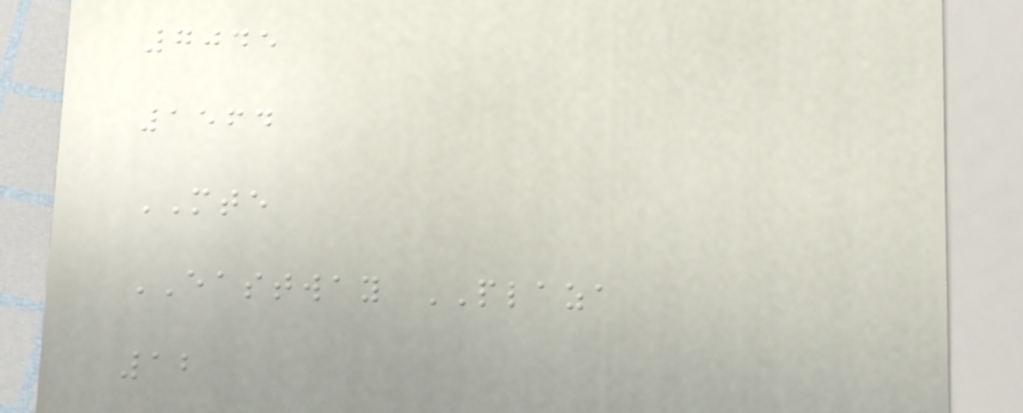7045
1564
MTE
EASTWAY PLAZA
12
